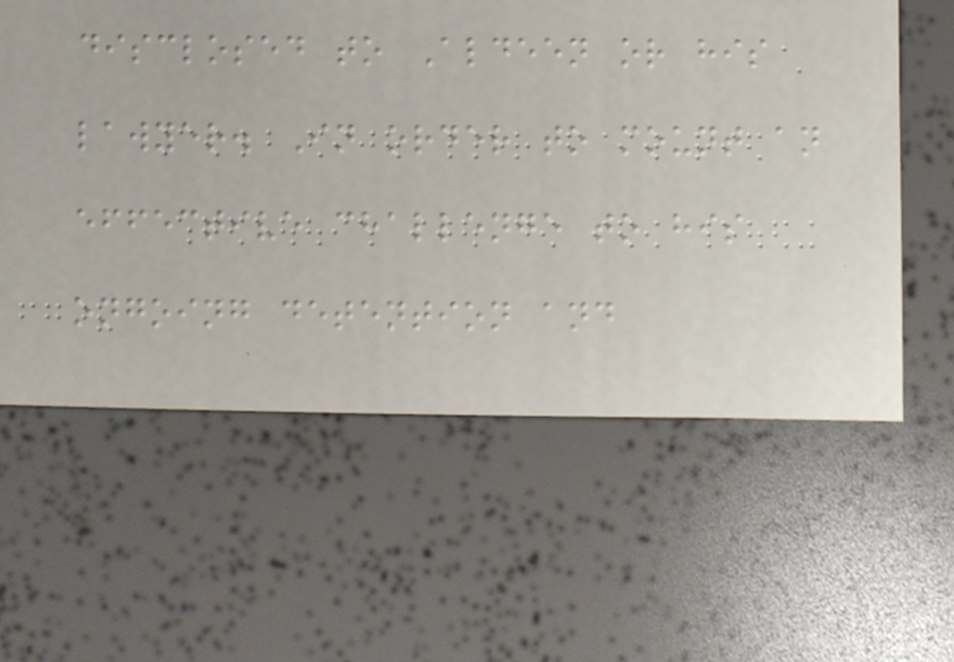disclosed to Aldeen or his
lawyer. In order to mount an
effective challenge to his
ongoing detention and
